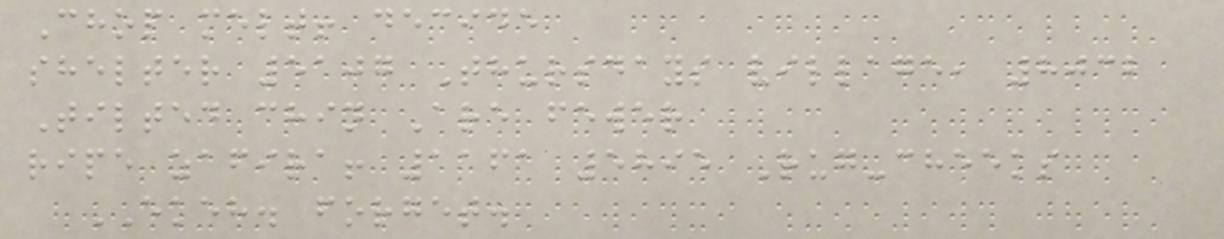Chop melt! decide
shelter 5107 Thursdays village, 8032
Tilted chin Are fewer
ripe zafira! 1161 5895 Rug-cheeks
EKEH. forget.
